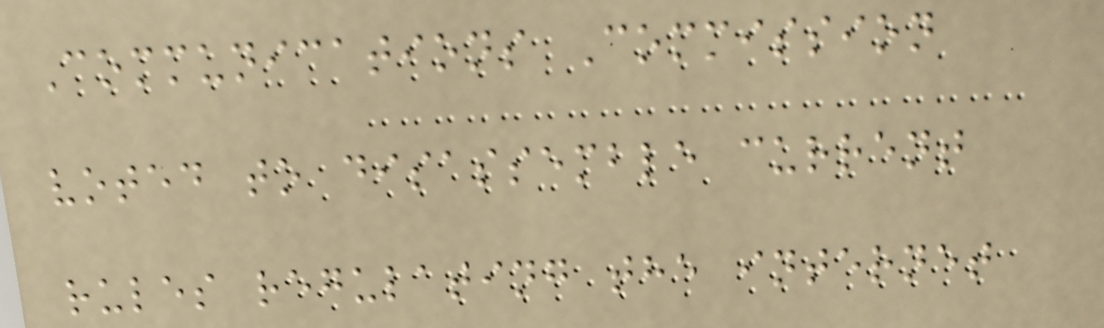Communications Commission
voted to disassemble current
rules regulating the internet
